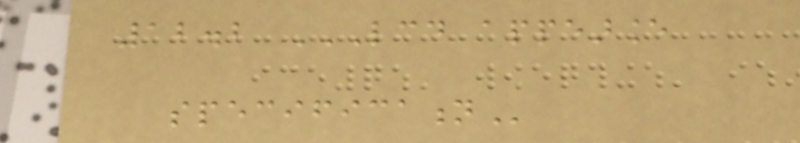12.2 LCD APPEARANCE
SPECIFICATION
